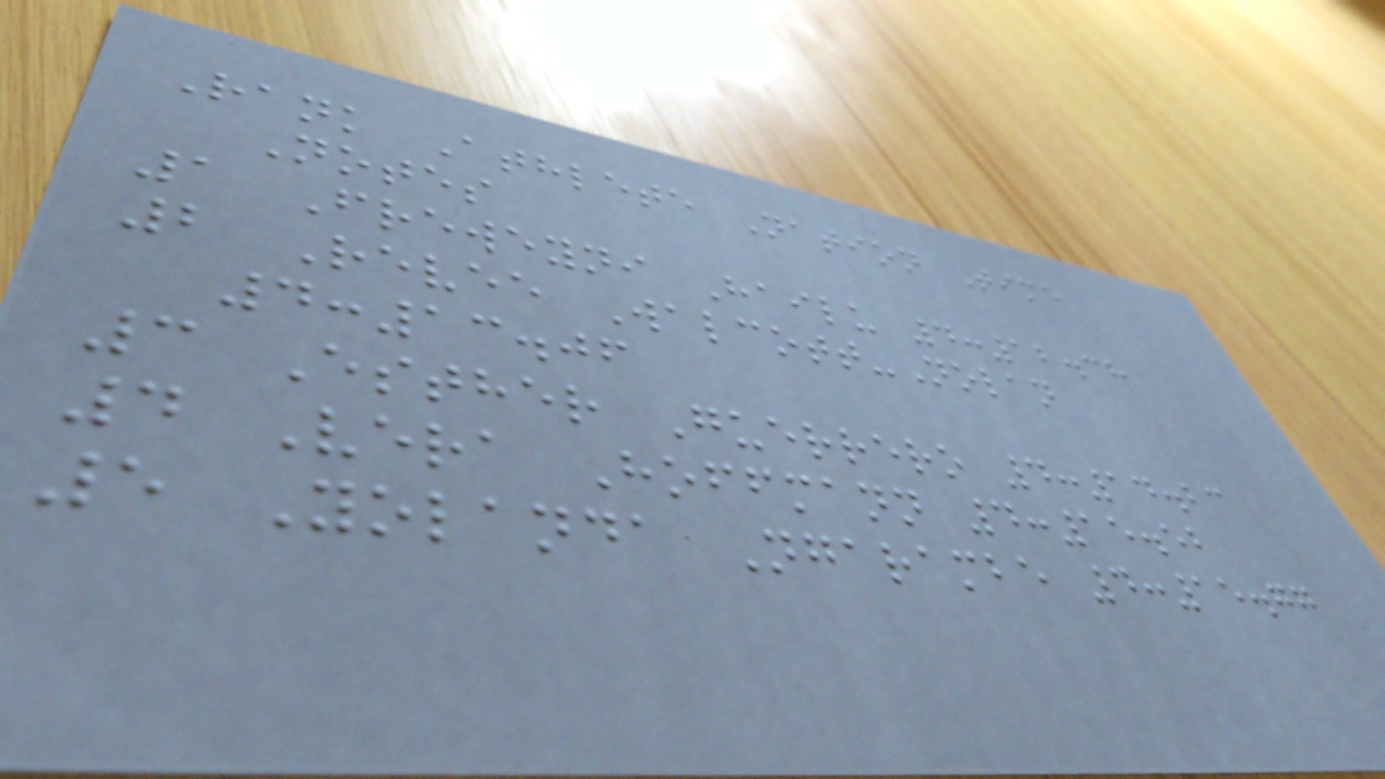Rank Athlete Nation Time
Notes
1 Freweyni Hailu 4:12.38
2 Revee Walcott-Nolan
4:13.06
3 Esther Guerrero 4:14.23
4 Vera Hoffmann 4:15.52
5 Yolanda Ngarambe 4:15.77
